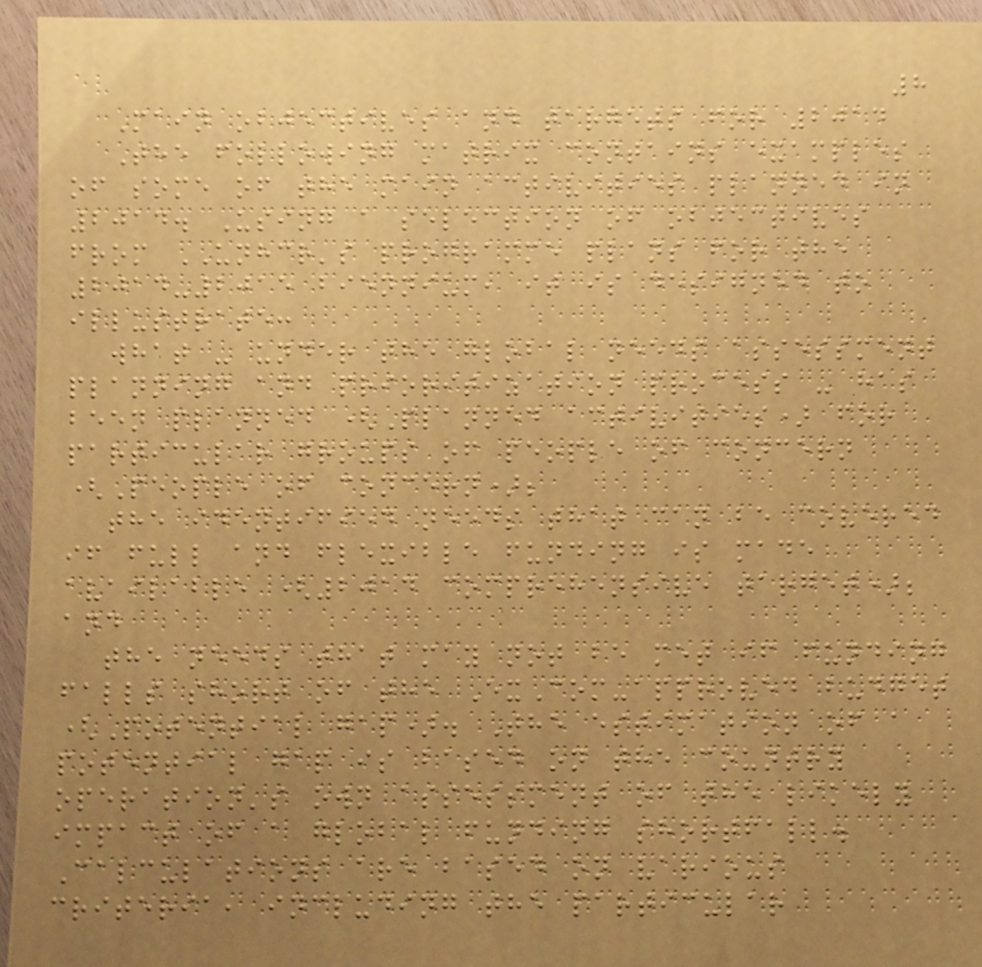8
Main objectives and targets for 2014
The following matrix contains examples
of some of the main activities planned in
2014. Using a selection of objectives
from UNHCR's programme plans for the
2014-2015 biennium, it is designed to
illustrate:
what - under the global needs assessment
planning and prioritization process - has
been planned (Planned activities) for
particular groups of people of concern
(People of concern);
the identified needs that can be covered
if full and flexible funding is made
available (2014 comprehensive target);
and
the needs that may not be met if funding
falls short of the ExCom-approved budget
(Potential gap). The estimation of a
potential gap is based on the country
operation's own assessment of the likely
impact of a global funding shortfall.
Calculations are based on various
criteria, including the particular
